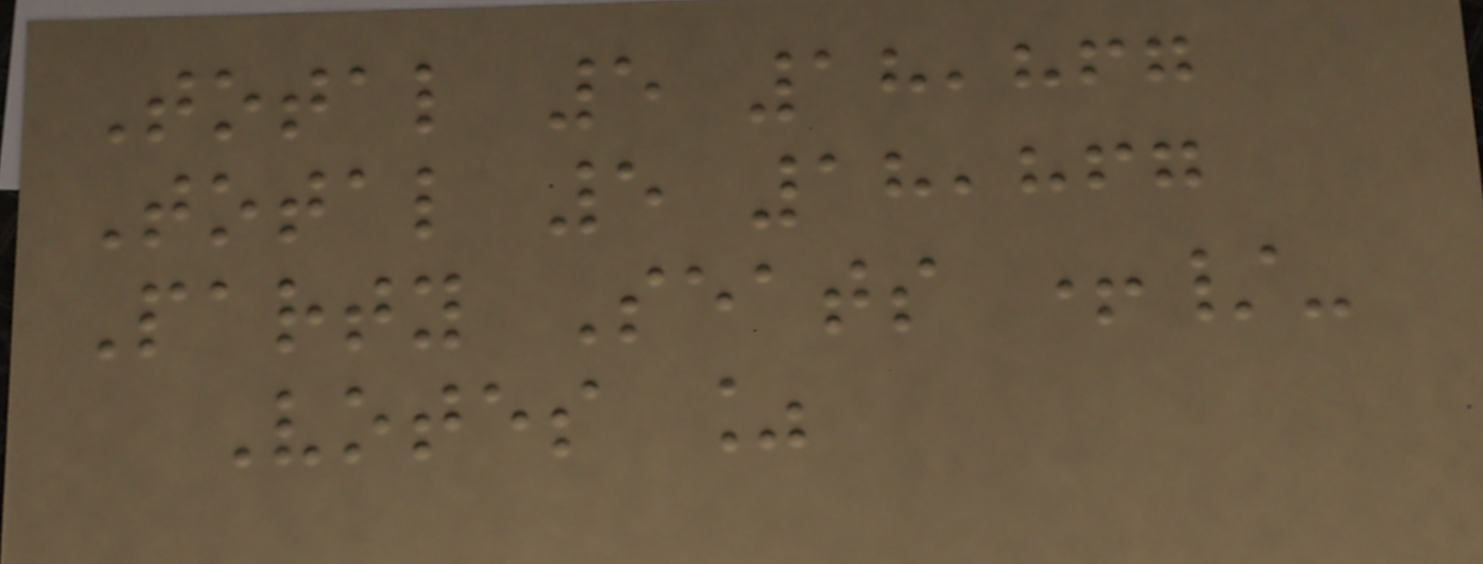Total 5 18,867
Total 5 18,867
Party Seats +/-
Votes %
